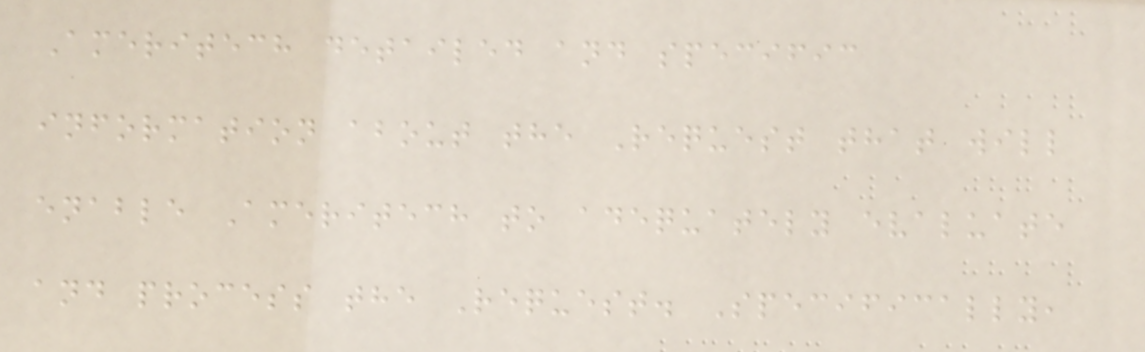Ameritech detailed and specific
information about the Request that will
enable Ameritech to adequately evaluate
and process the Request. Specifically,
